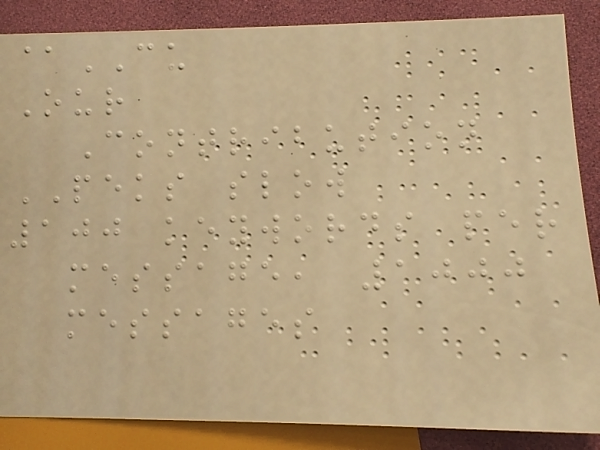@CU
Our
Contribution
PEKS slow
100 keywords per
message, 1000
messages
